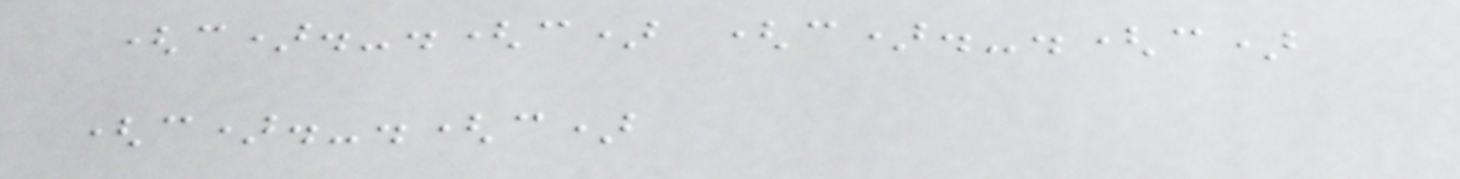(c).-.(c) (c).-.(c)
(c).-.(c)
